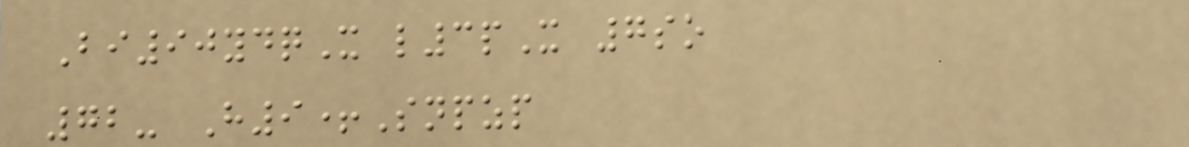Bi90ydqX l3pX 7so
72- H9+Snpzp
